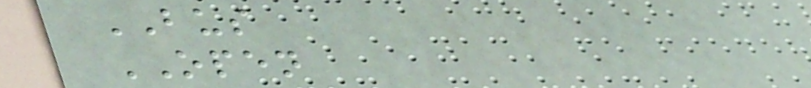BUS
OPEN
